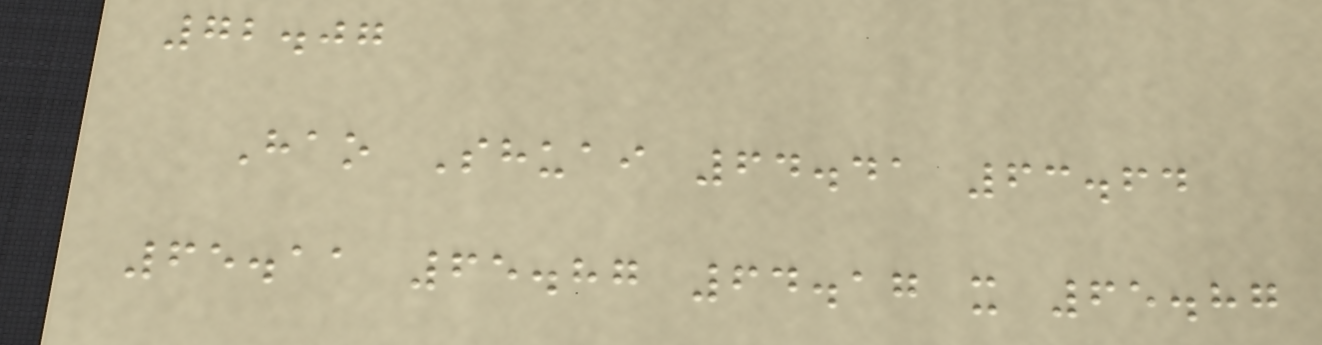72.07
Hao Shuai 64.41 63.64
65.11 65.87 64.17 x 65.87
